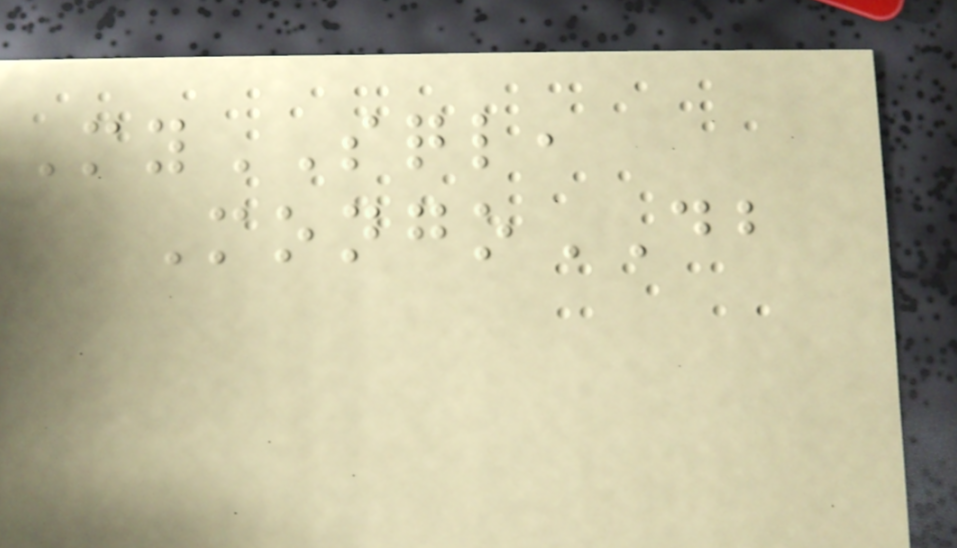MySQL,
MongoDB
